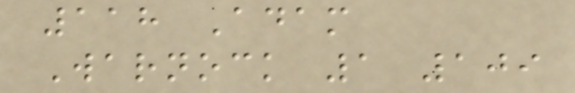118 Adam
Warnock 1 109
